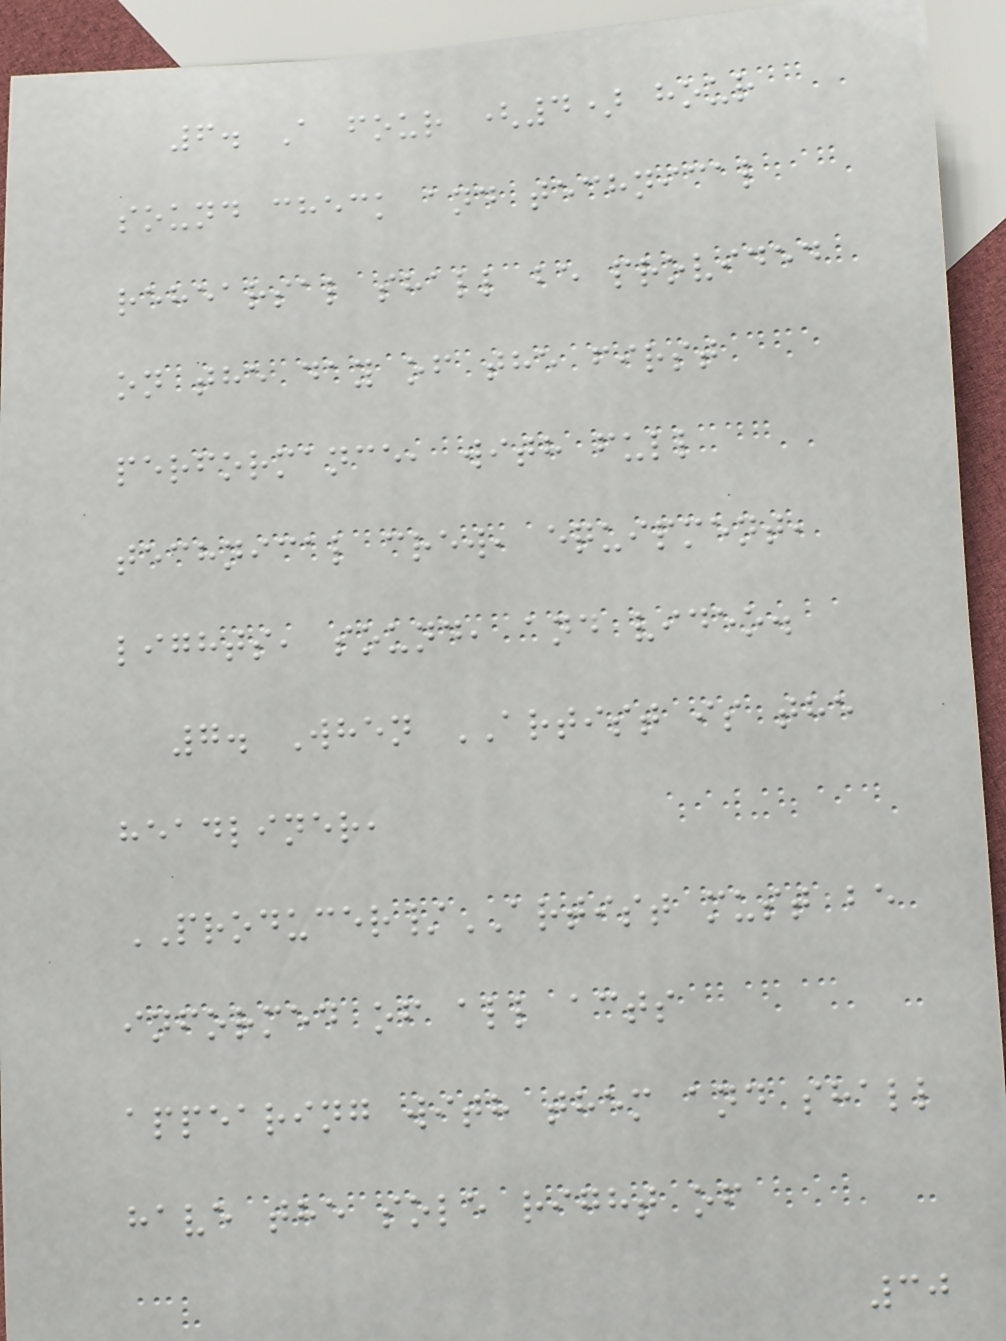6. A four (4) hour
sound check and technical
rehearsal shall be provided
on the day of the first
performance, with full
technical crew, equipment,
lights, sound, and video.
7. When ARTIST is the
headliner,
PRODUCER/ARTIST must be
informed of all acts
appearing with them and shall
have the sole right of
30
